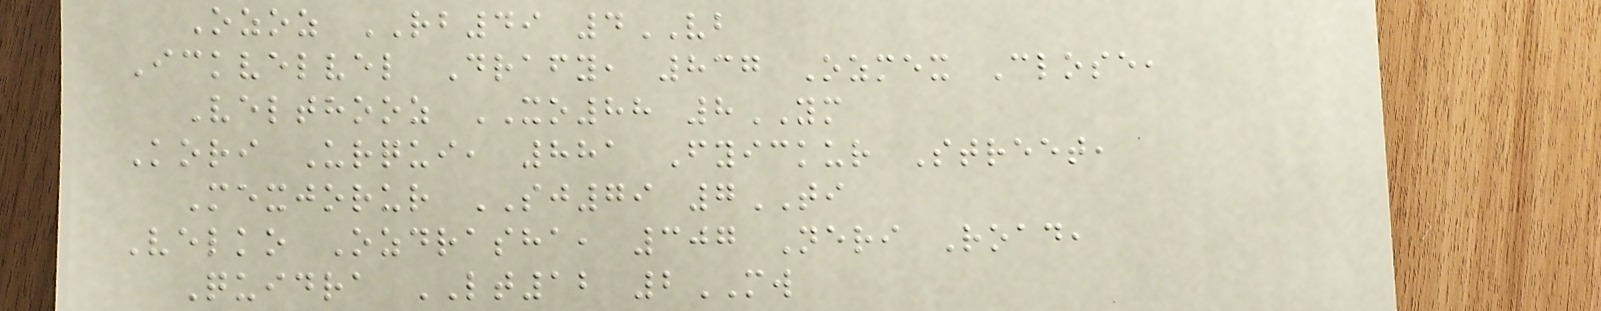Ozoz RB49 4VB
Ickvelvel Drafy, 837 Ozmex Close,
Velthooz XO88 8YM
Kori Urqui, 881 Fyickur Street,
Mexjorur SJ79 7TI
Velko Ozdrasha, 307 Neri Road,
Quidra LT12 2MW
